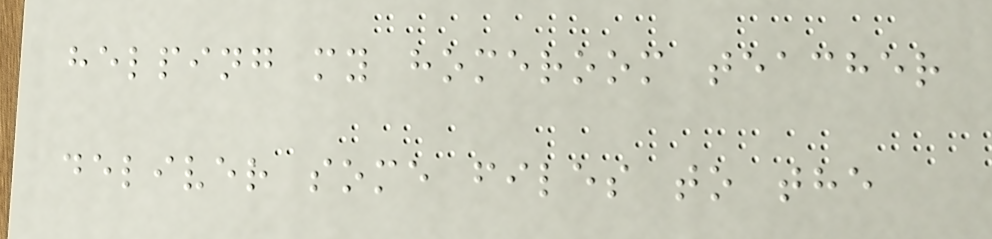helping my homeroom teacher
deliver some files to the
